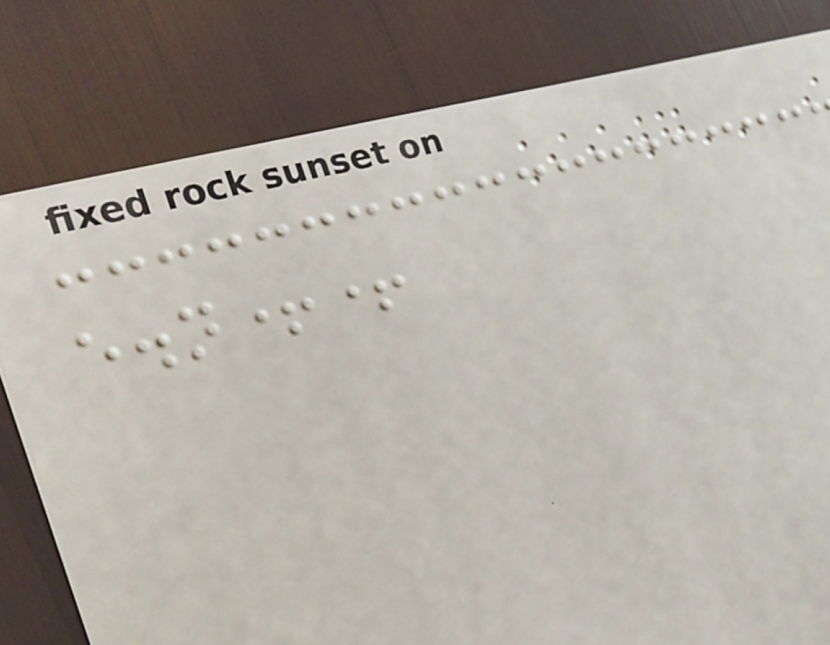e.n++
